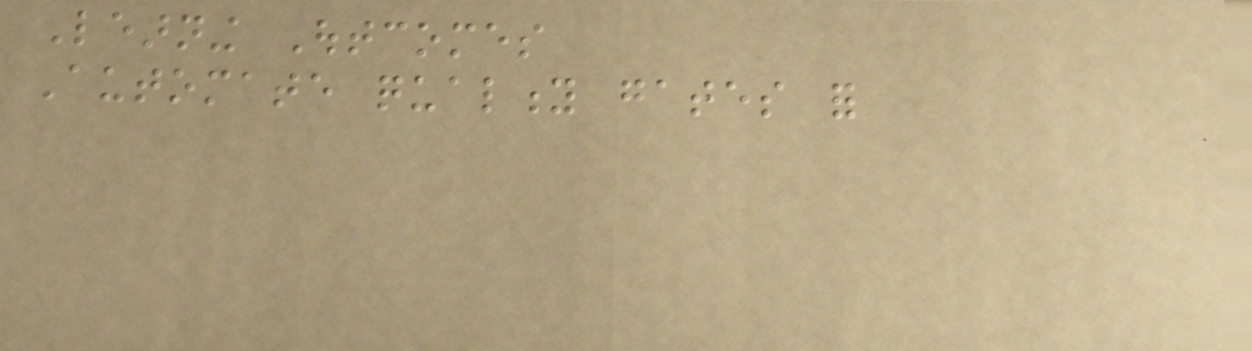Learning Outcomes
Automate quality gates for
